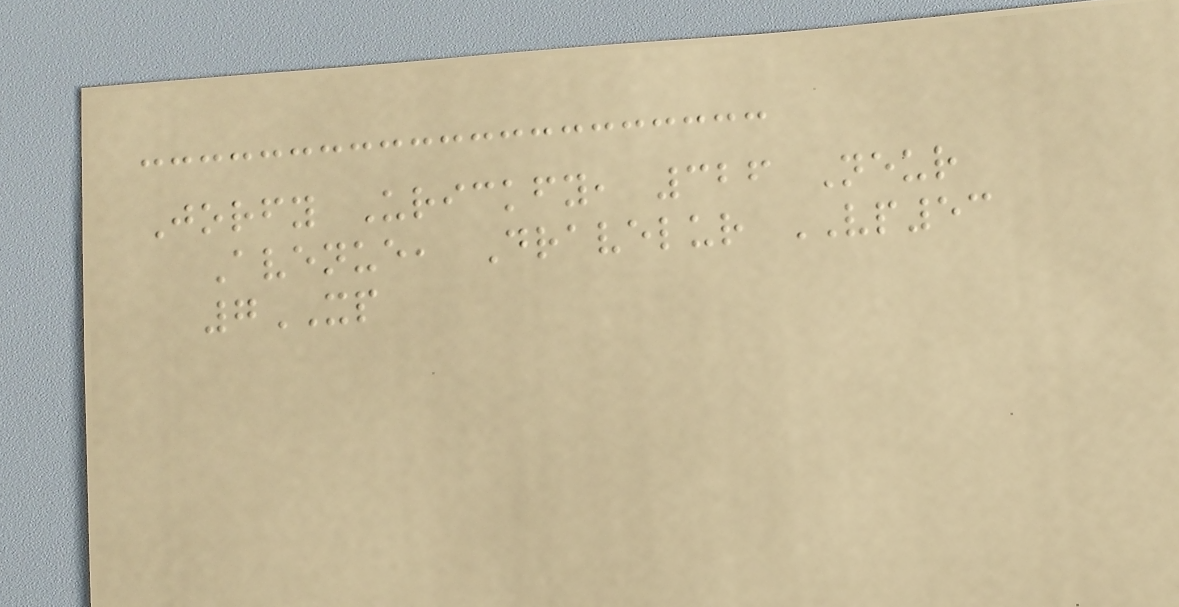Jorfy Urickfy, 326 Neur
Avenue, Dravelur VP53
7XP
